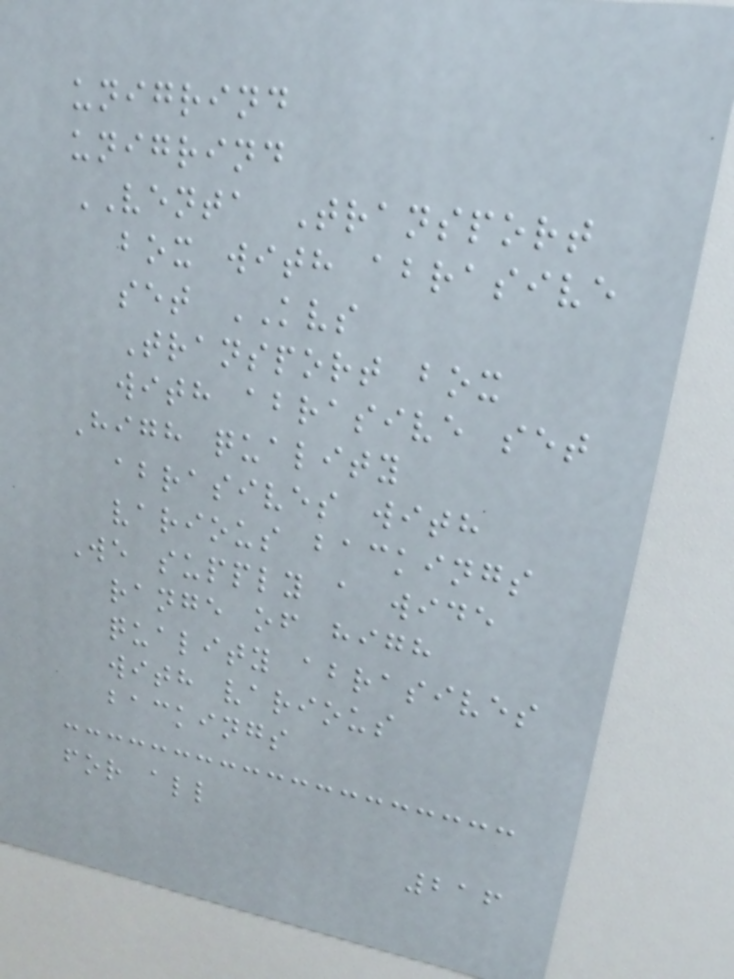unigrind
unigrind
VENTA Transport
box with abrasive
set KVS
Transport box
with abrasive set
High quality
abrasives with
various backings
We supply a wide
range of high
quality abrasives
with various
backings
for all
216
